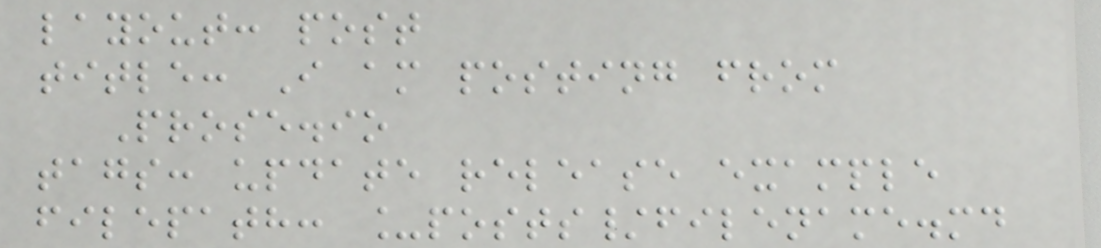layout: post
title: I am posting from
Prose.io
tags: update release example
filepath: _posts/filename.md
